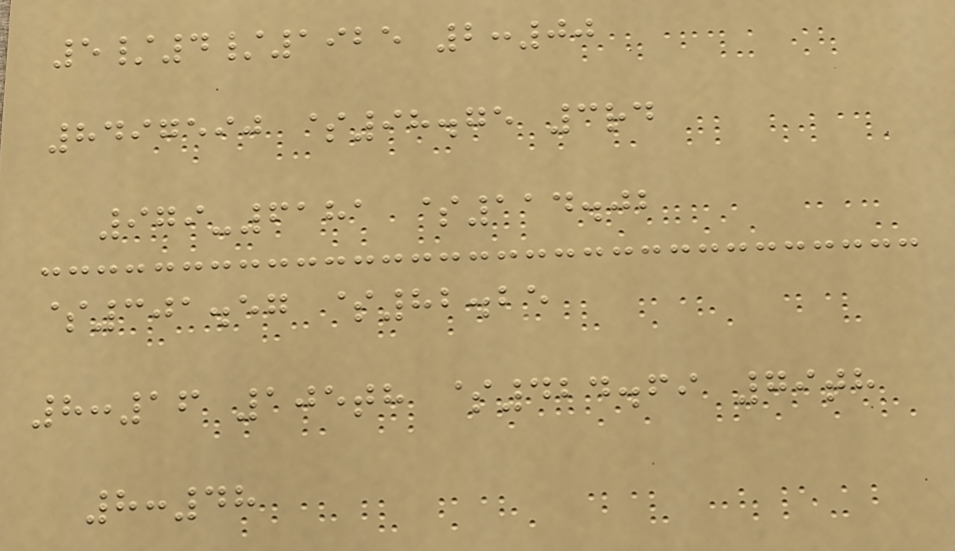5/4/1925 2:00
8497590 $98.75 3rd
979-6181 $114.02
$301.57 $82.25
8:16 105th $424.69 79th
8:48
